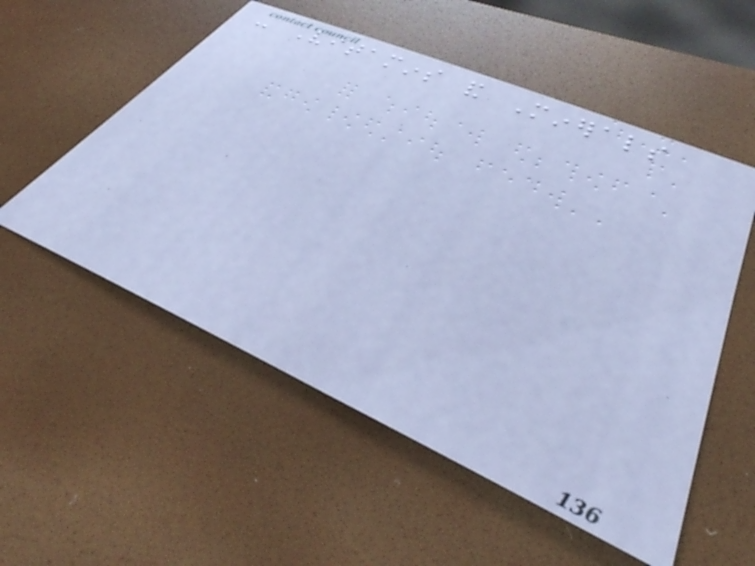- Vitamins and Minerals
